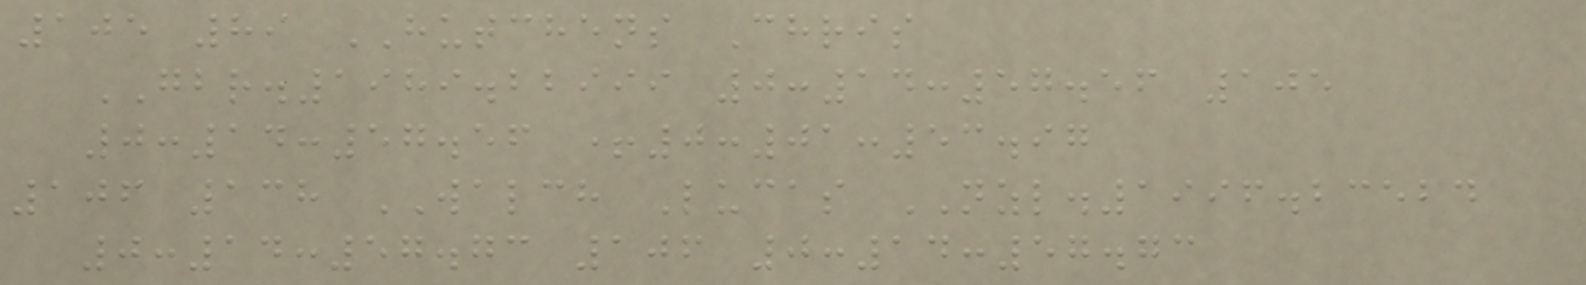105 89 HUTCHENS Chris
GBR.1989.22999 0:14:57.56 105
0:14:57.56 +0:01:53.97
106 138 WALCH Lucas NZL.1996.23524
0:14:57.73 106 0:14:57.73
